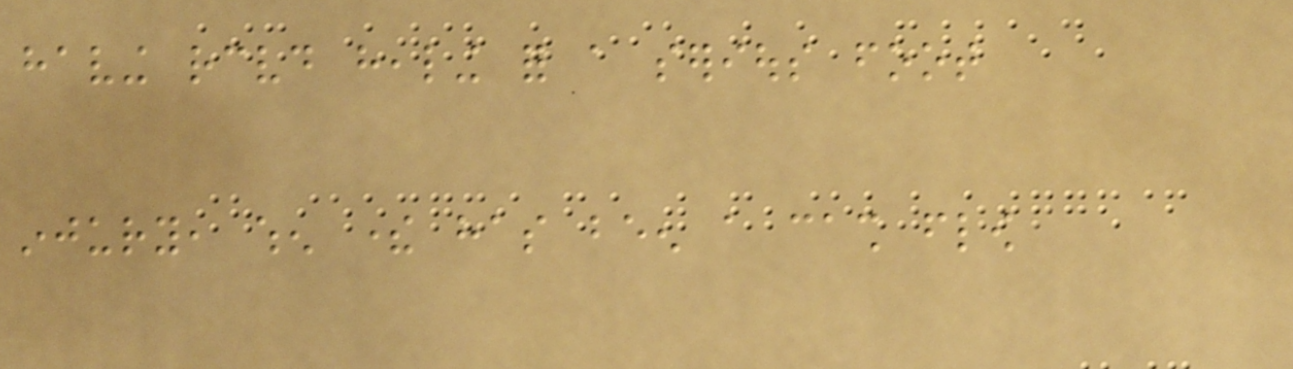having received healing for a serious foot
injury, when there has been a cash flow
